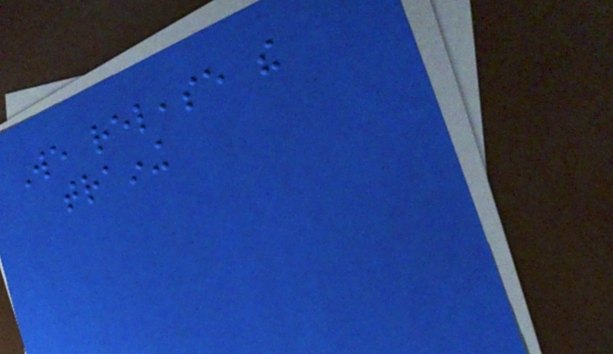We release the
training
